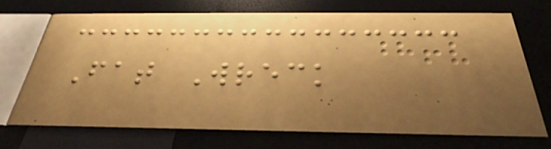Fat Wreck
